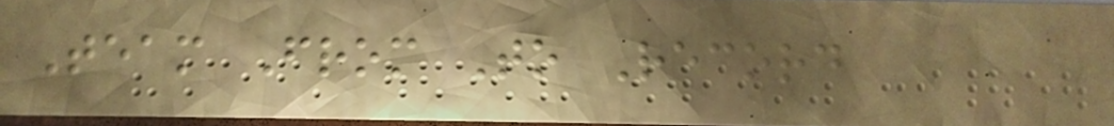Team From To Record
